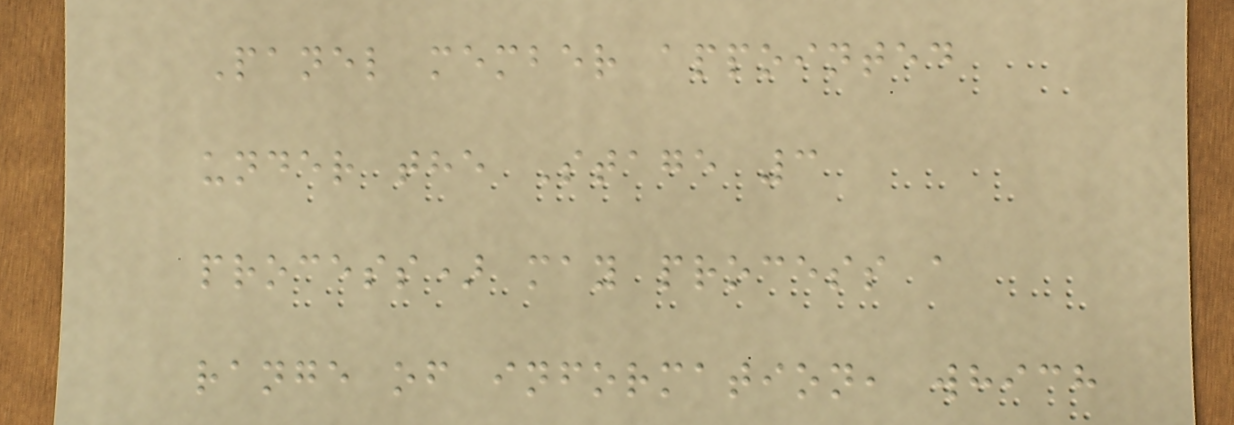Panel member appointed
under the Stage 3
process) may process a
range of information, which
